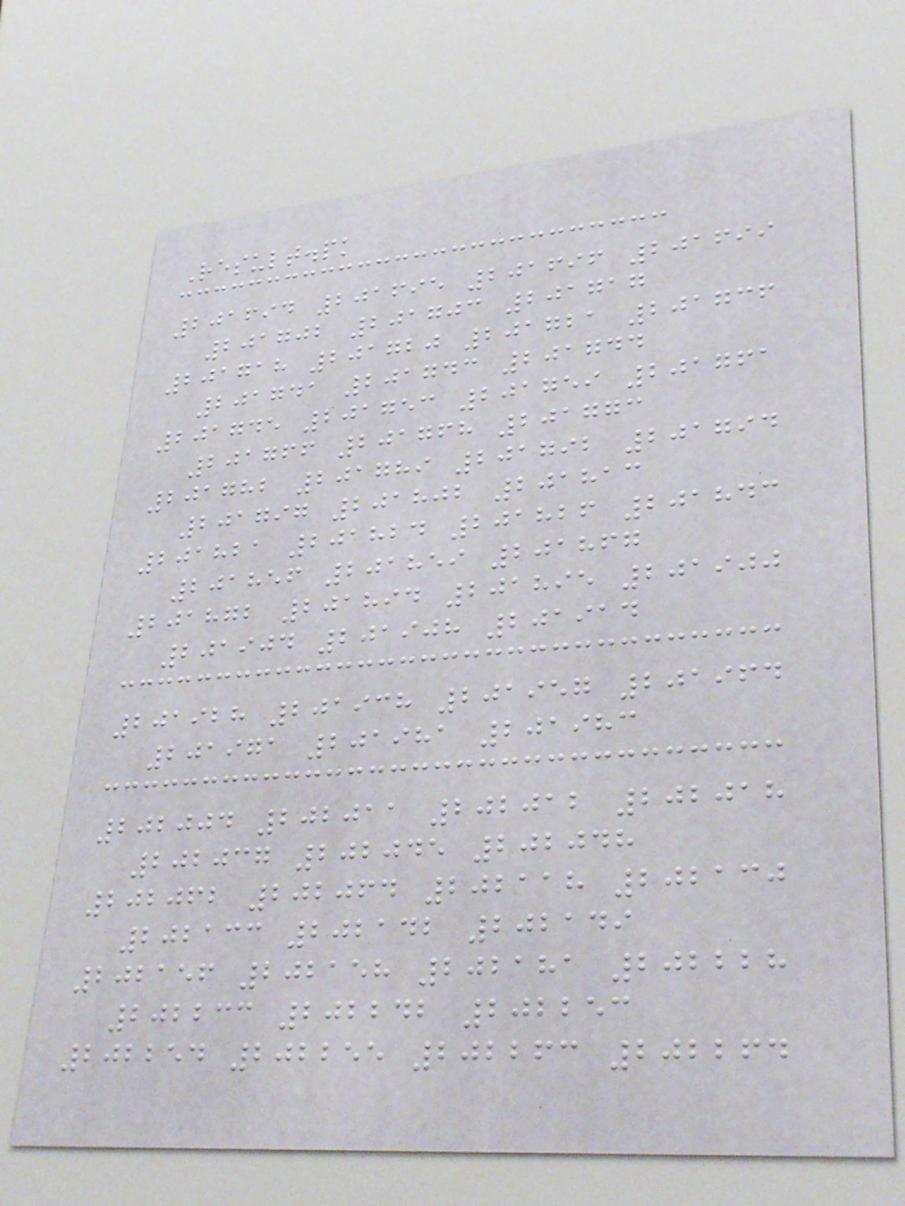Result.pk
201694 201695 201696 201699
201702 201703 201717
201718 201720 201721 201736
201741 201743 201744
201745 201753 201759 201761
201766 201768 201773
201782 201789 201792 201794
201797 201802 201813
201821 201824 201826 201843
201856 201859 201867
201872 201894 201895 201900
201904 201908 201914
201928 201938 201957 201964
201971 201981 201983
202004 202011 202012 202018
202037 202045 202048
202062 202064 202118 202130
202133 202142 202149
202156 202158 202181 202228
202233 202242 202253
202254 202255 202263 202264
